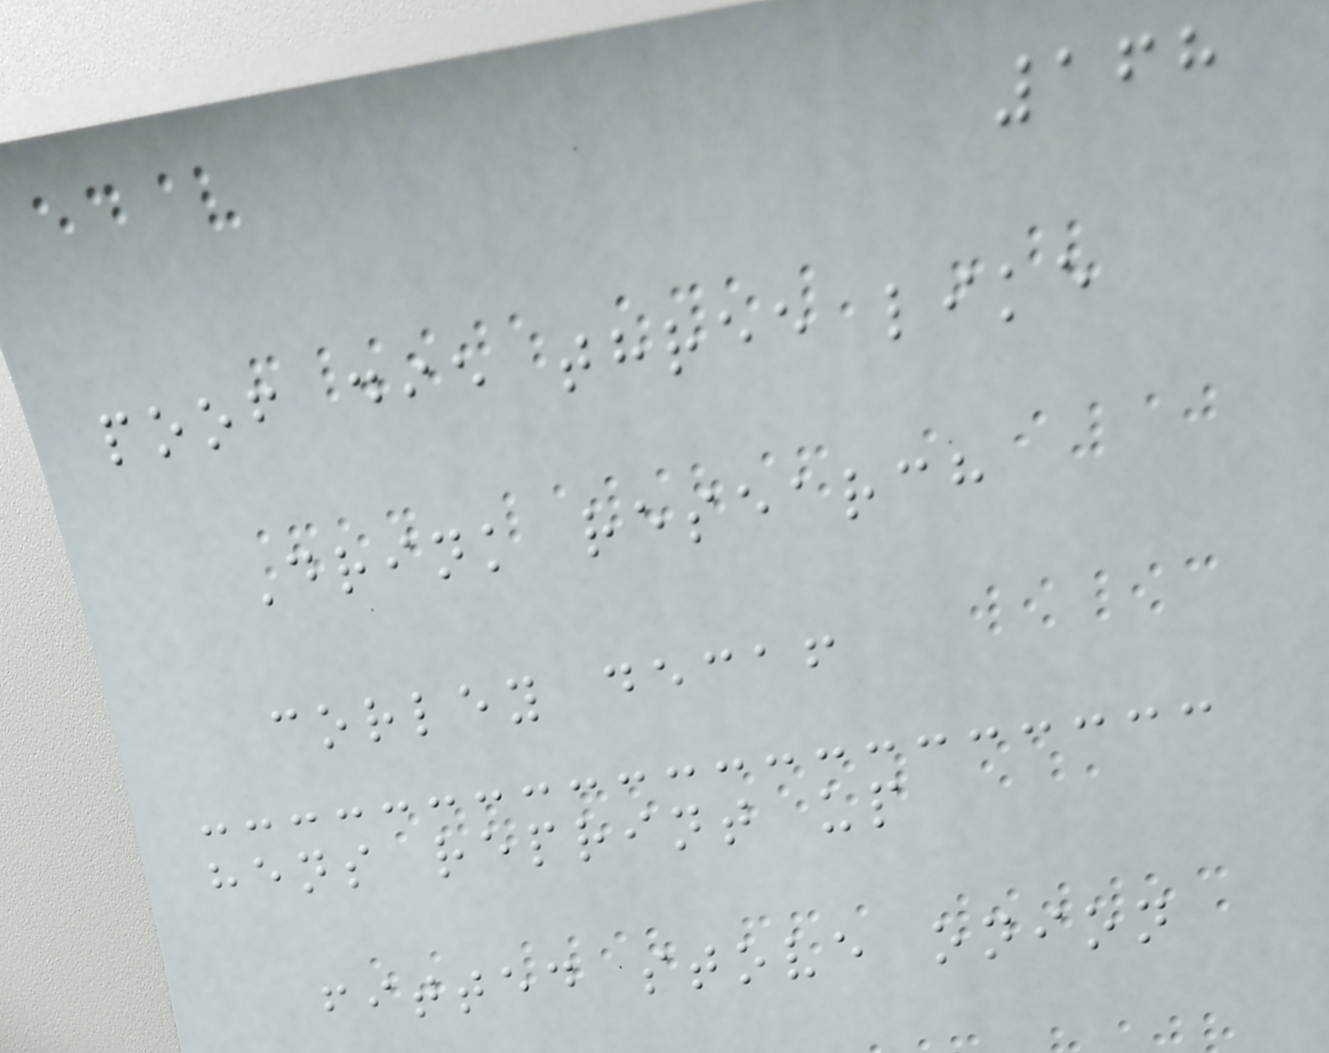168
poof die three like
Drink research
corley decaf
hens reprint up
fitted stove onion
